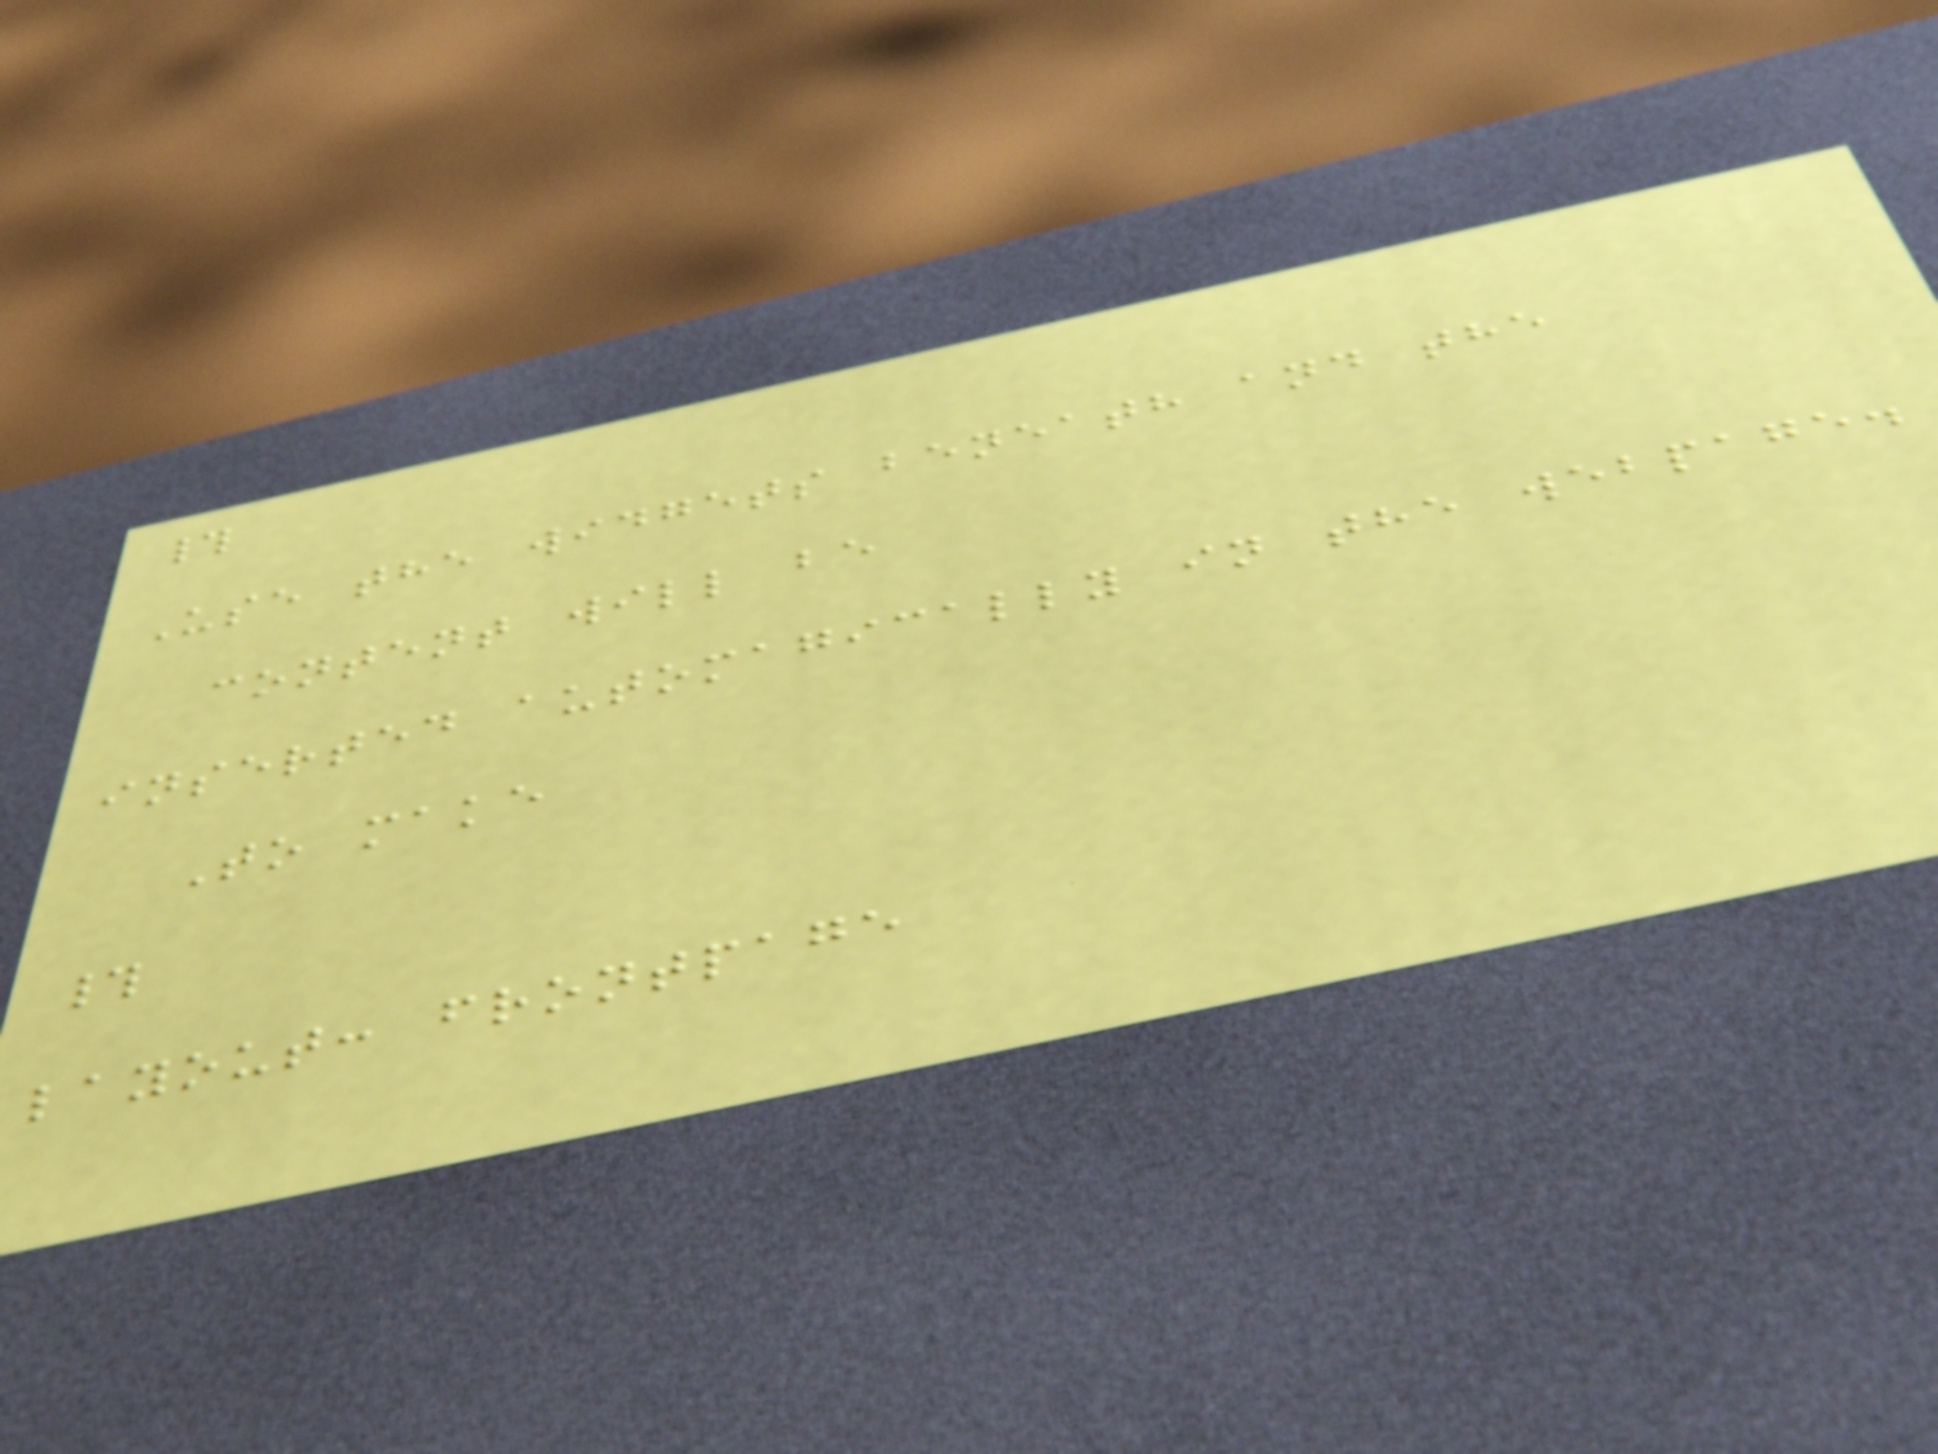#
Use the widgets beneath and the
content will be
inserted automagically in the webpage.
To make
#
layout: frontpage
